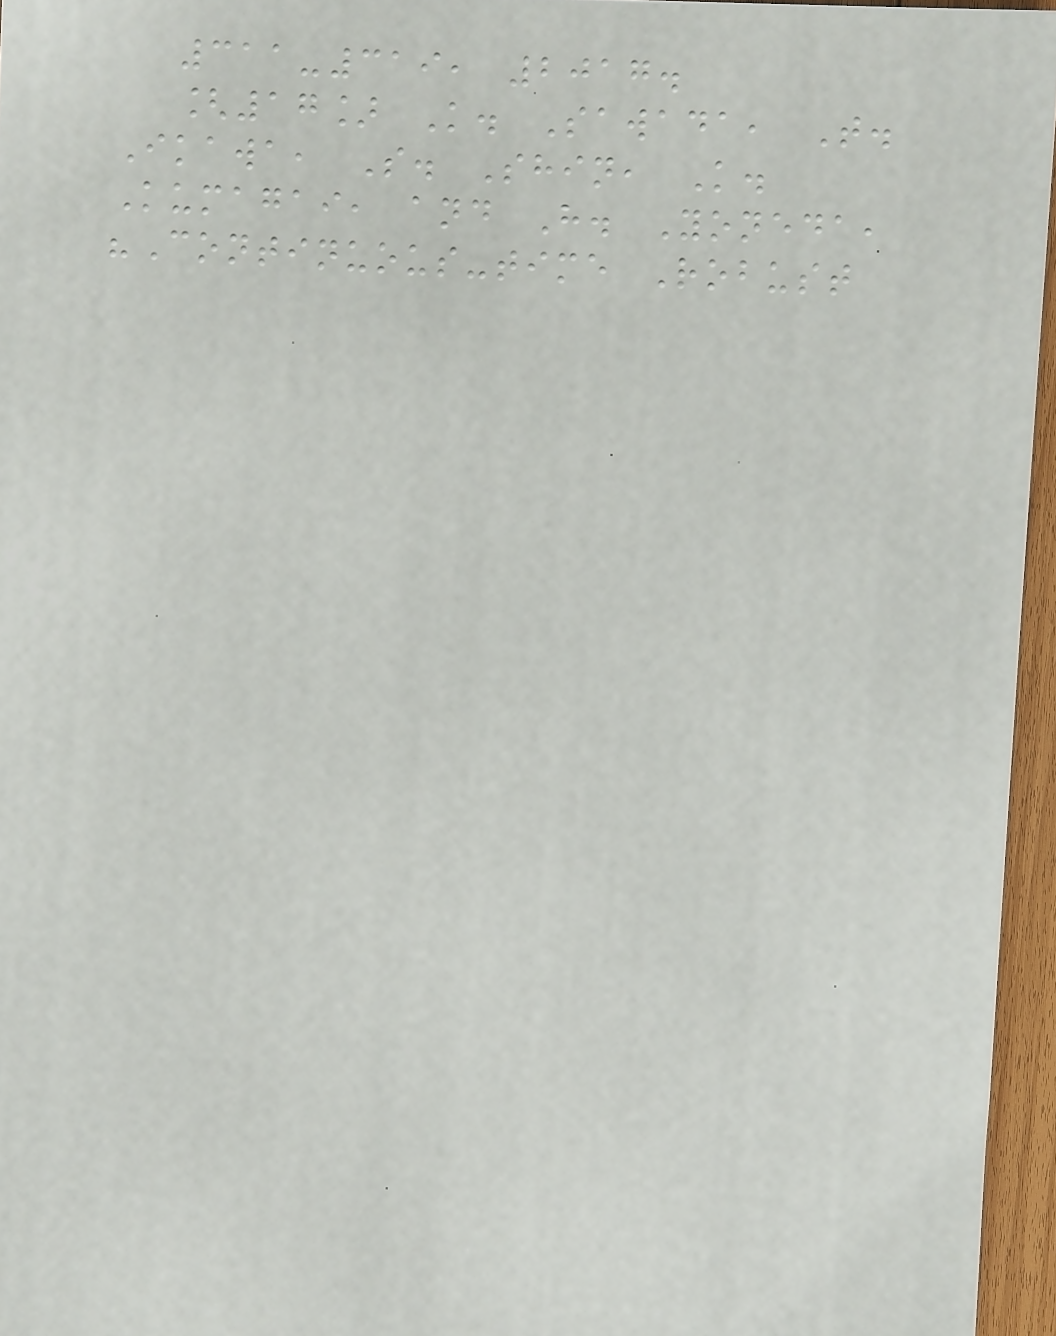311-319, 2017.
[17] K. Sawada, T.
Ikawa, S. Shin, K.
Kumagai, and H. Yoneda,
"Continuous-time Robust
